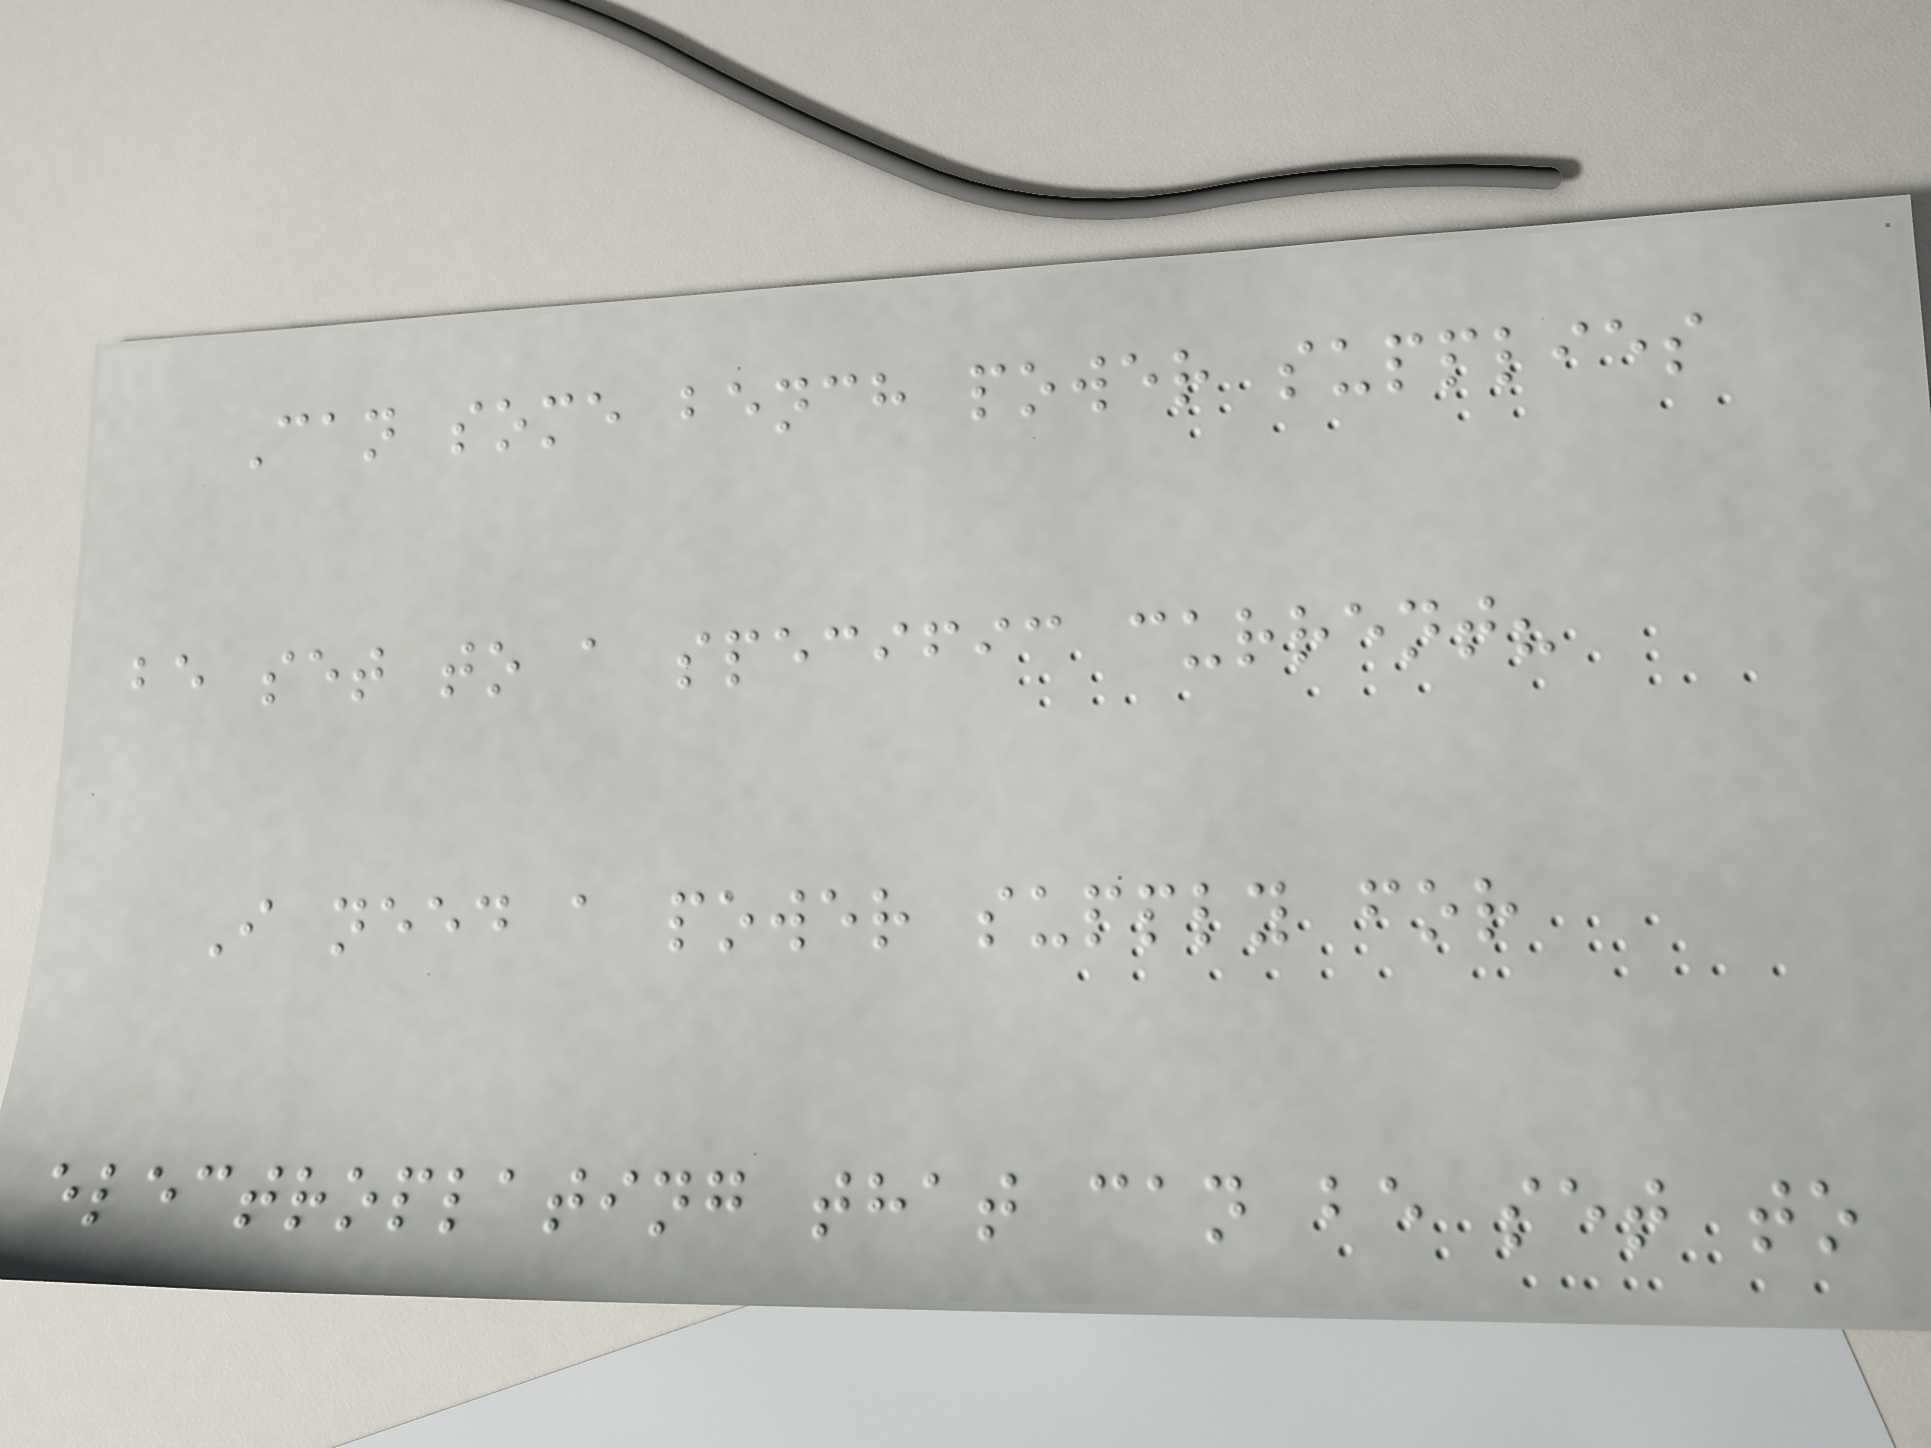Can some bench power supplies
be set to a specific current?
I need a power supply for
electroplating that can be set to
